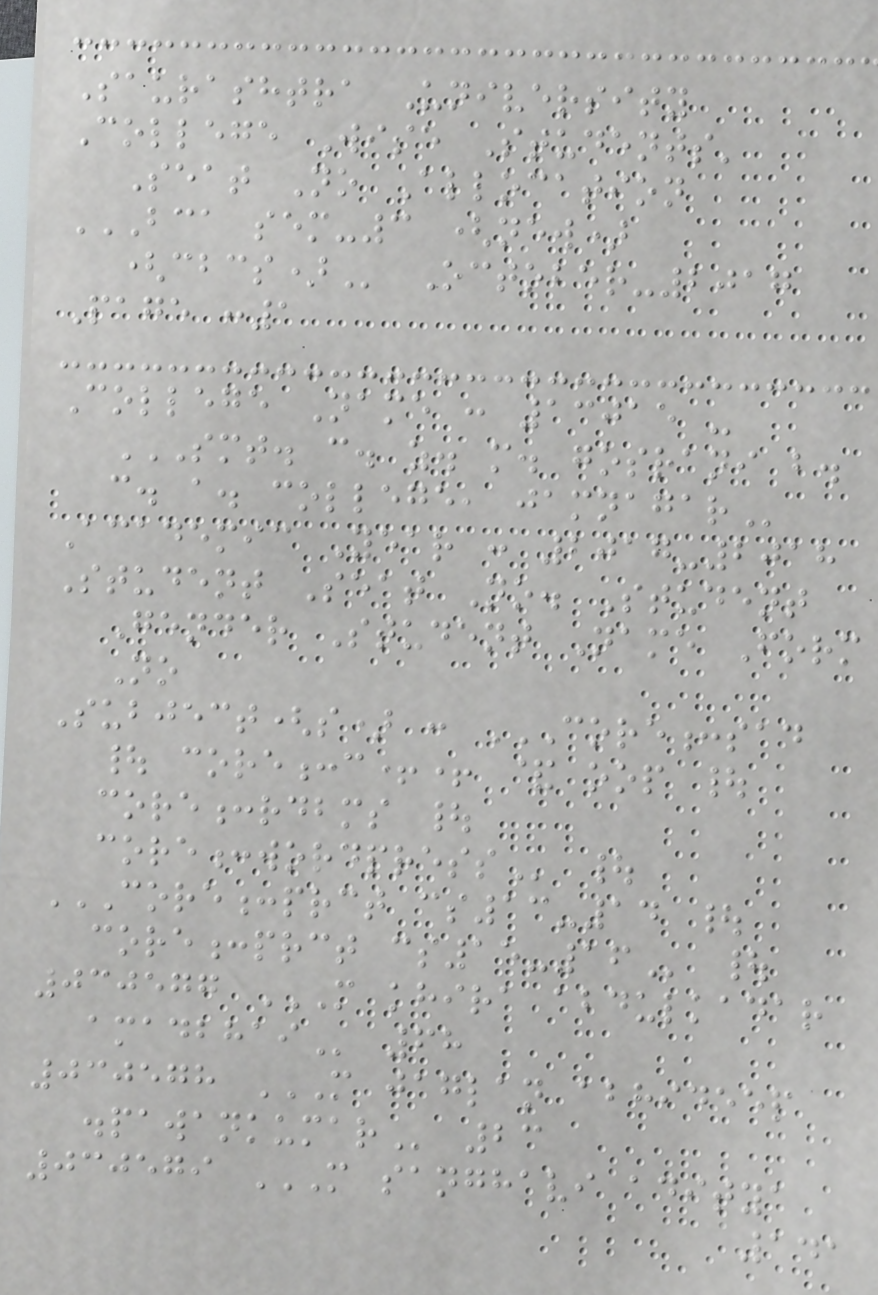Saurashtra University
College Wise Students'
Seat No Allocation
BCA SEM-3 (NEW)
(CBCS) October-2017
Page :1
College Name : 13015 -
SMT. C. Z. M. GOSRANI B.
C. A. COLLEGE, JAMNAGAR
Academic Year : 2017-2018
Student Seat No. Student
Gender Student Name Form
No
Subject(s) : CORE:SAD
| CORE:C++ & OOP |
CORE:RDBMS |
CORE:WORDPRESS |
CORE:PRCT CS13-14 |
CORE:PRCT CS15-16 |
030577 M KHIRA ABDULKADAR
AMADBHAI 68
030578 M JAGLAN ABHIDEEP
.PAWANKUMAR 23
030579 M SANGHAVI ADITYA
141
